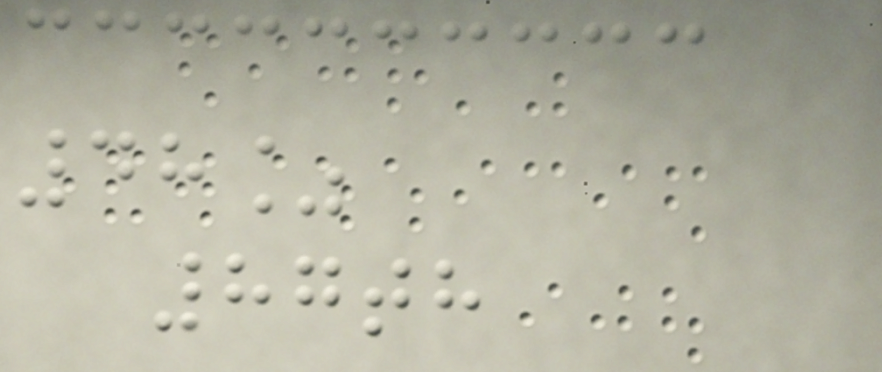48%
87th
